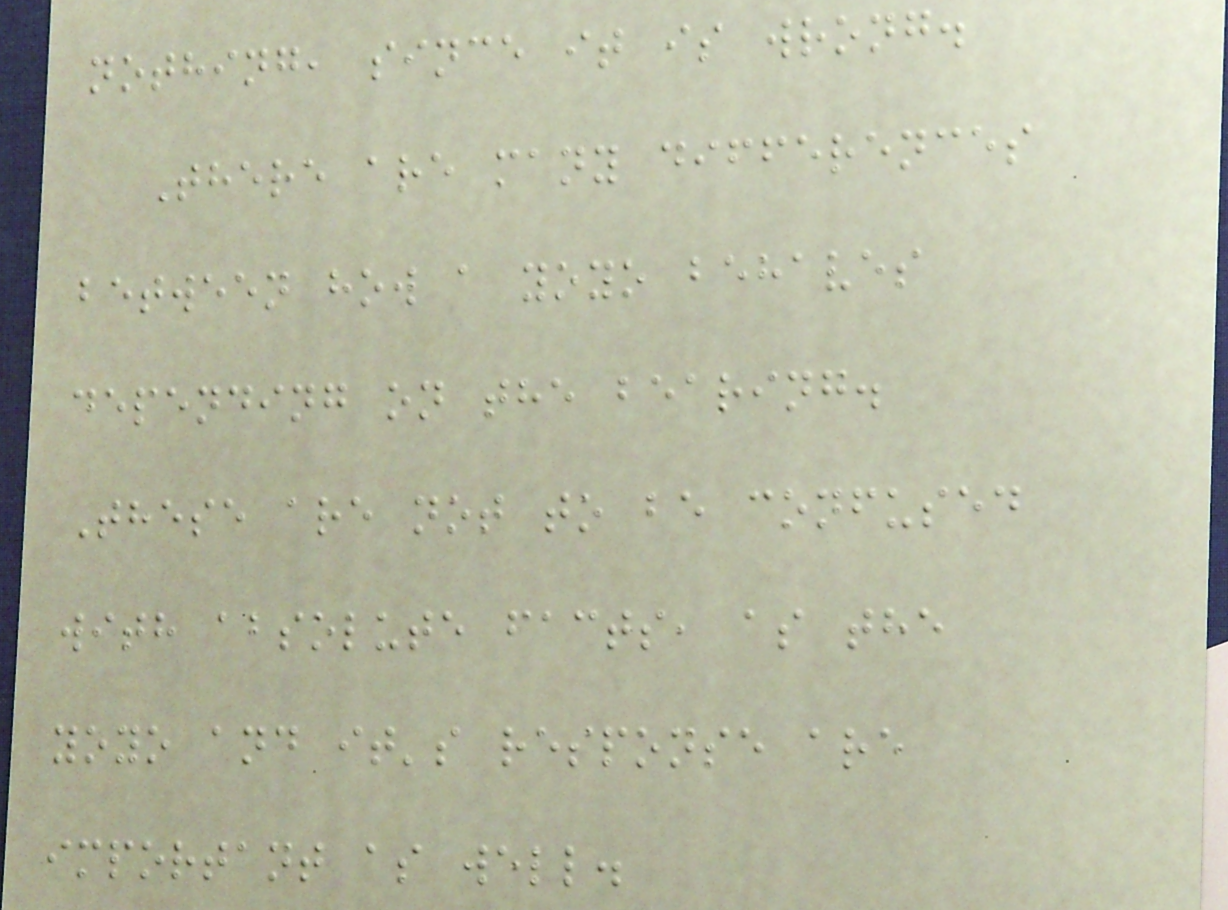nothing, since it is wrong.
There are many differences
between how a yoyo behaves
depending on the bearing.
These are not to be confused
with absolute facts, as the
yoyo and it's response are
important as well.
